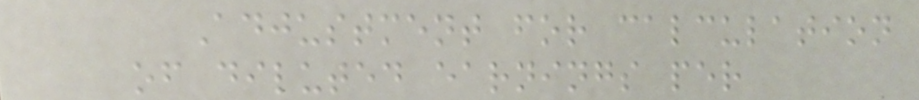Adjustment for calculation
of diluted earnings per
